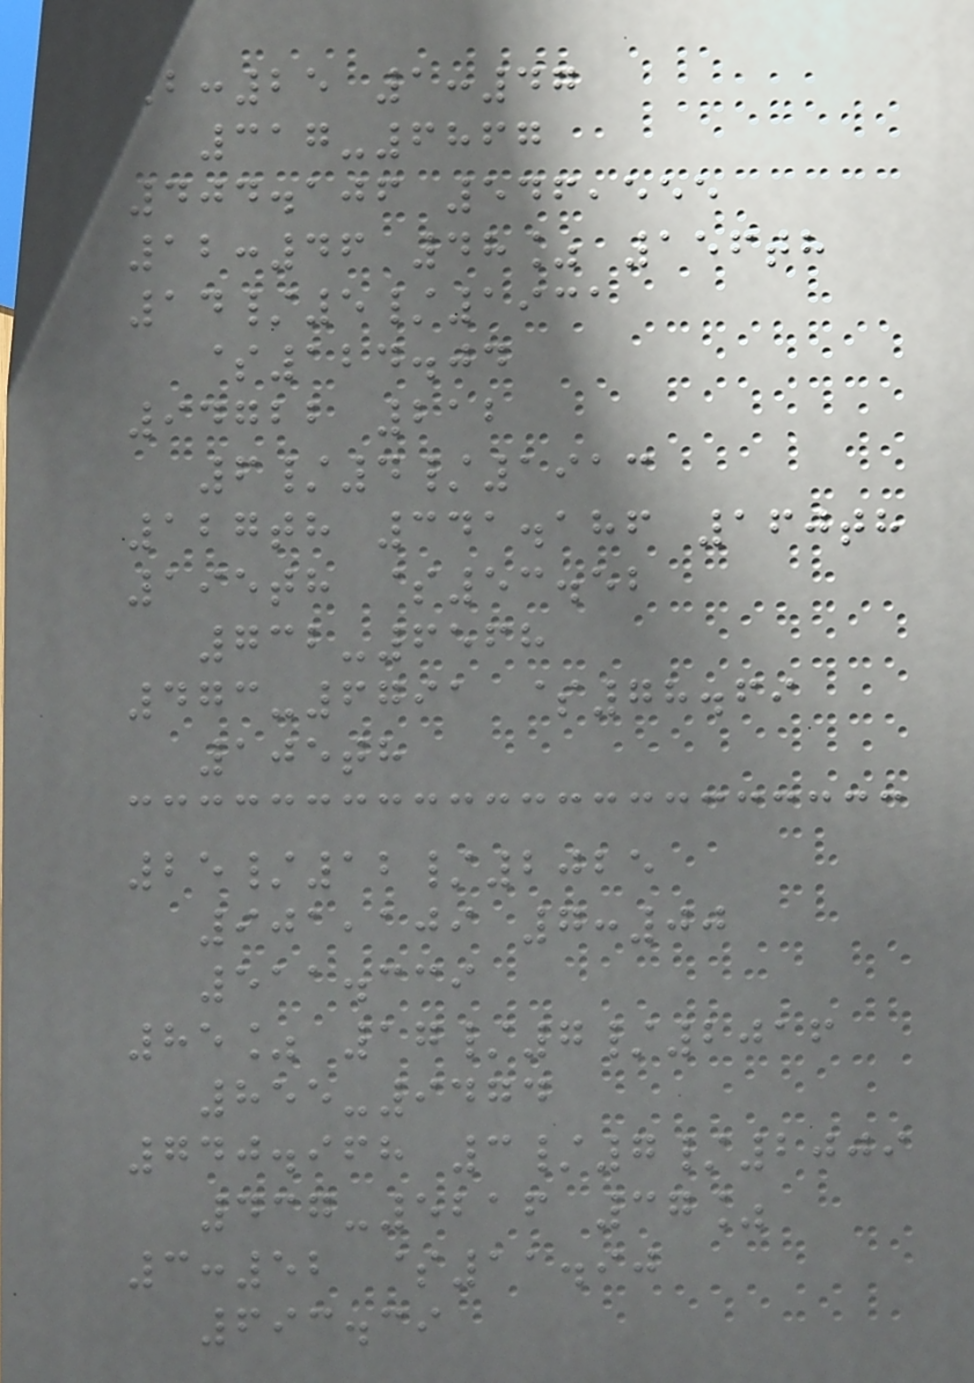2:25 1:47
317-6867
404.106 546,555
12:46 48% 156th
14/5/1931
$124.04
94722 212
6/4/1913
127th 341.186 160th
195th $53.52
732-6568
473-6791 $78.69
105th
25/12/2025
901,109 7:00
511.339
85% 17/7/2016
855-9474
740.968 3/7/2009
437-5216 37%
3:52 $11.90
693.39
